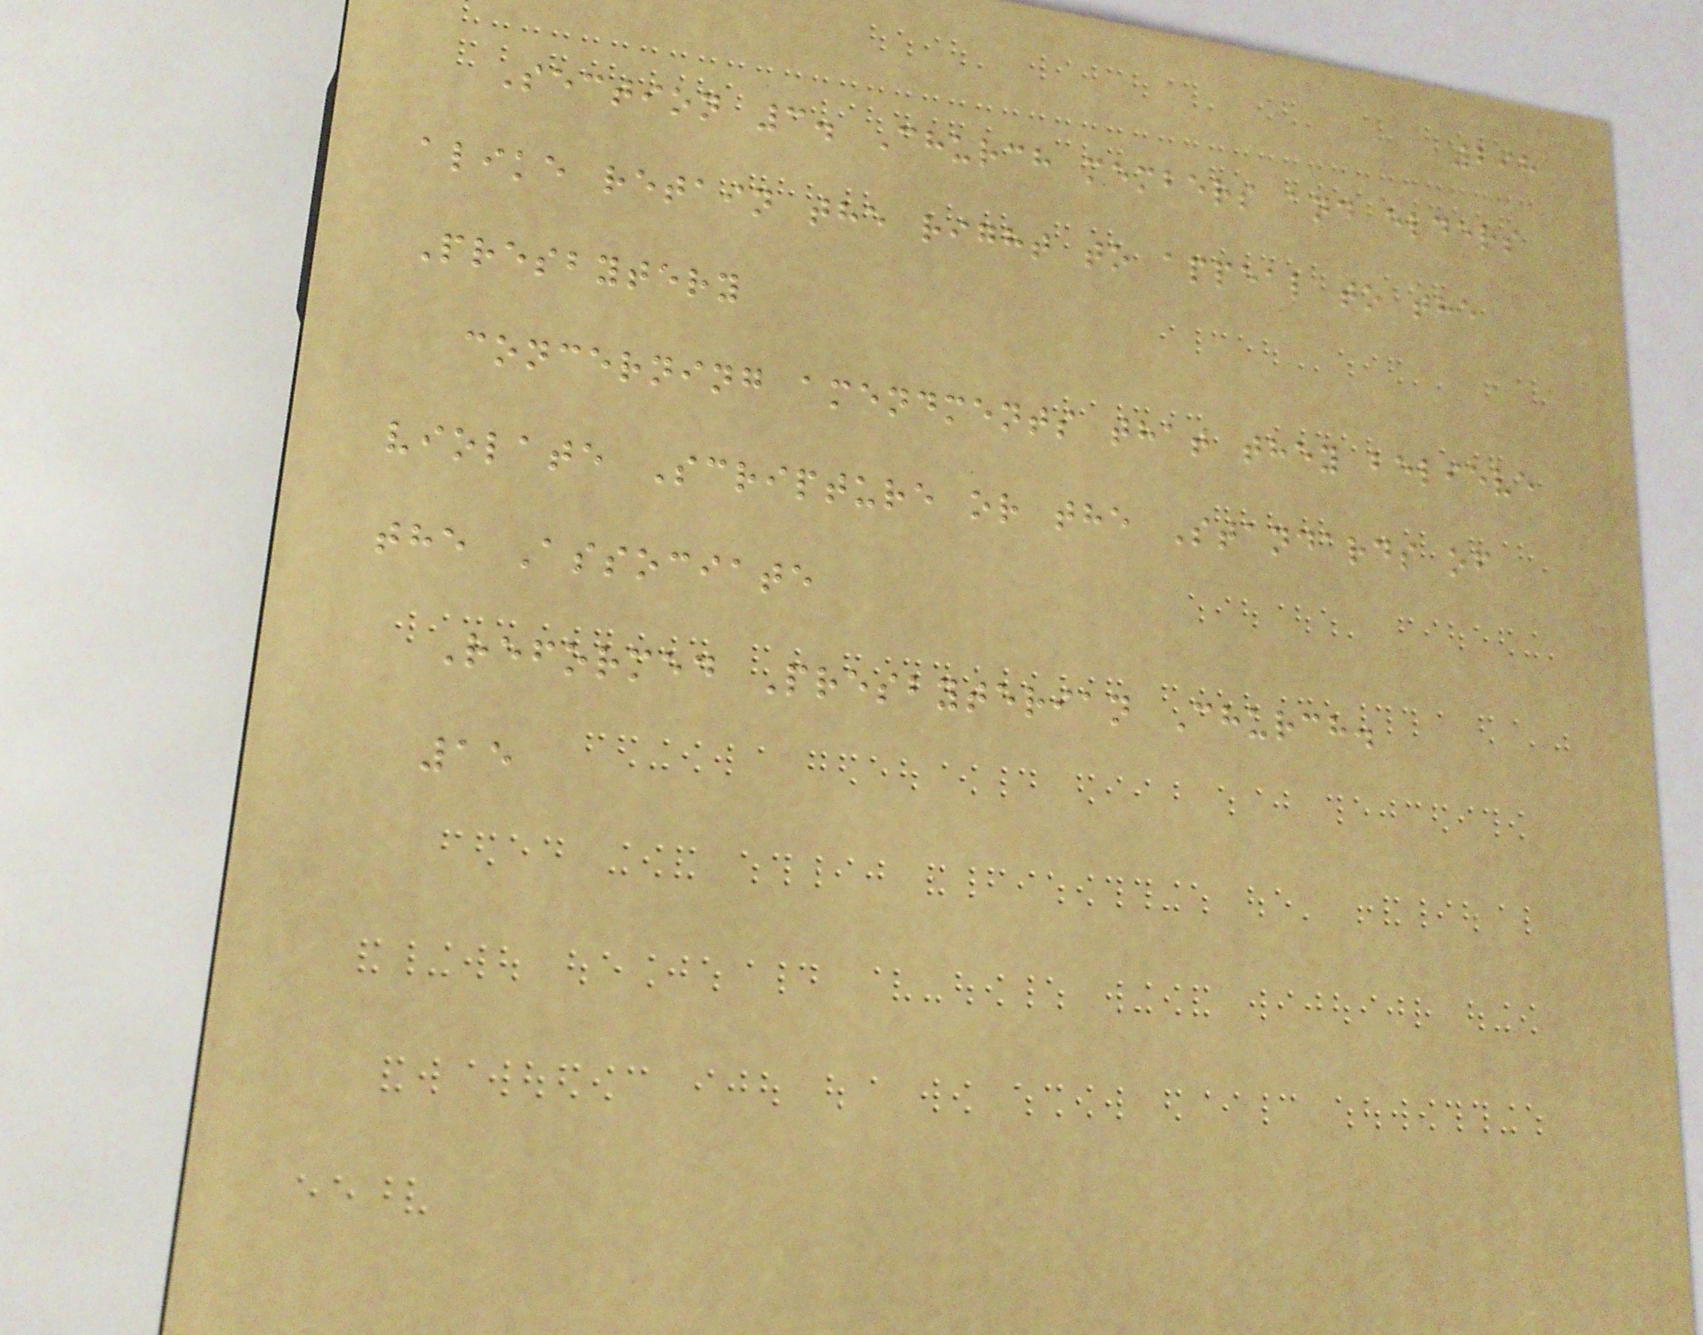298
Section 3. Church members and elders
alike retain the right to appeal to the
Presbytery
concerning amendments that they believe
violate Scripture or the Standards of
the Associate
Reformed Presbyterian Church.
15
